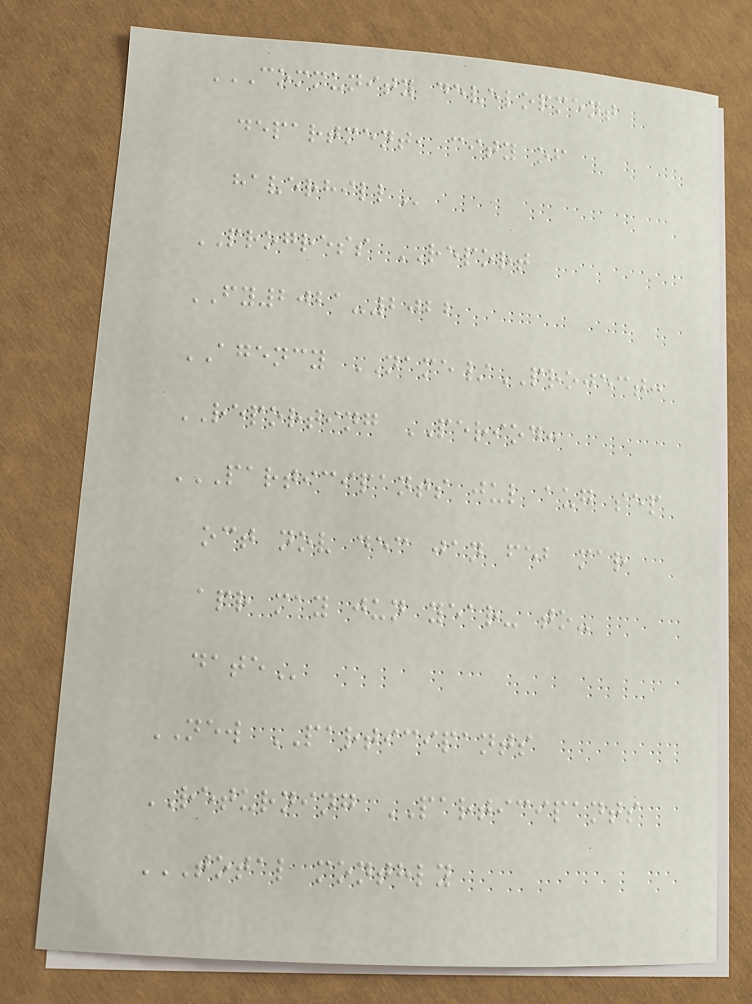COMMUNITY DEVELOPMENT
DEPARTMENT, CITY OF
HAVERHILL
PROGRESS REPORT
FY2021-2022
AGENCY NAME/PROJECT:
REPORTING PERIOD:
PARTICIPANTS JUL AUG SEP
OCT NOV DEC JAN FEB MAR
APR MAY JUN YEAR- TO-
DATE
NEW PARTICIPANTS
RETURNING PARTICIPANTS
TOTAL MONTHLY
